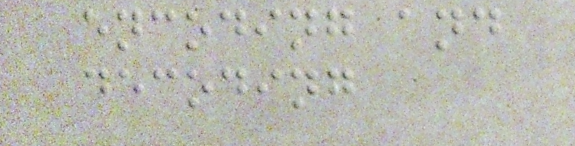encoding and
decoding
